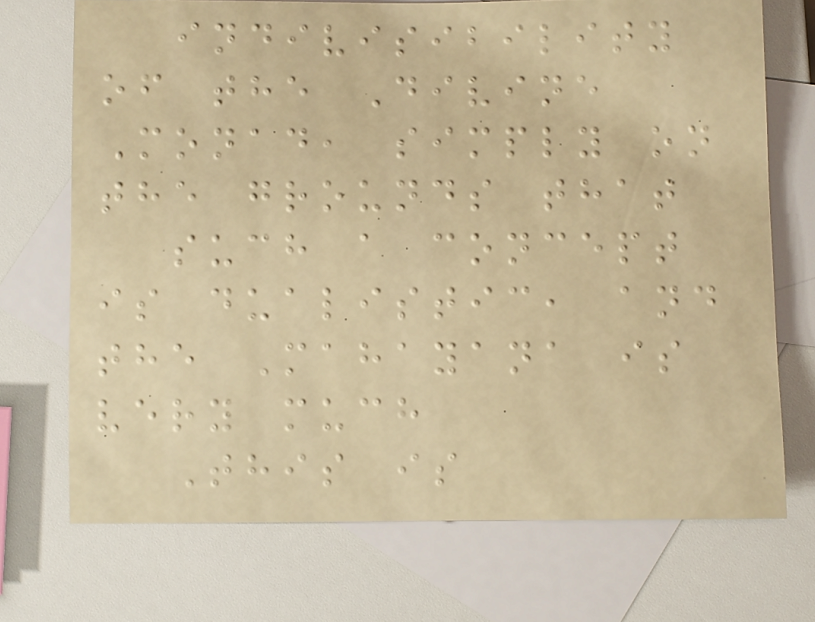indivisibility
of the Divine
Monad, simply on
the grounds that
such a concept
is dualistic, and
the Mahayana is
very much
This is
